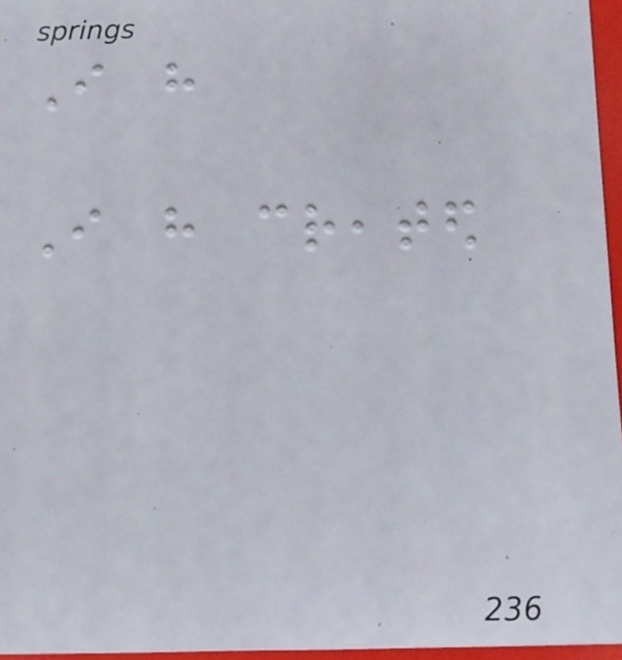I have
I have created
